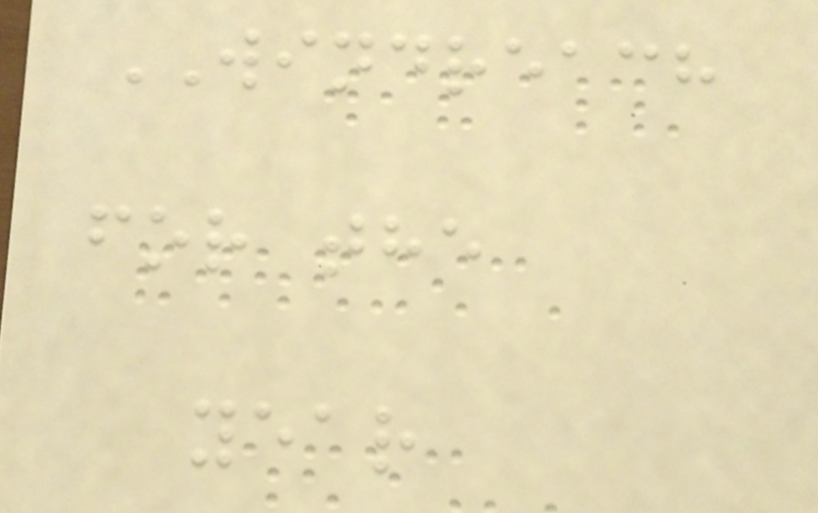WINDREACH
for the
year
